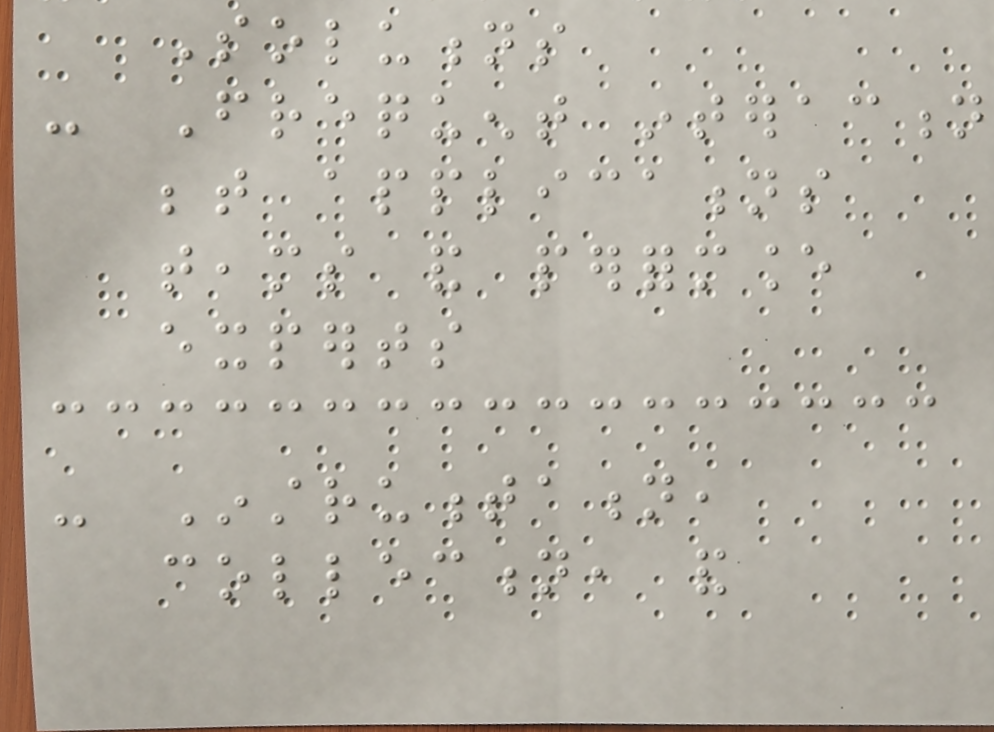Solutions
- Frequent interaction
between applications
teams and performance
experts
- Instrumentation,
collection, and
